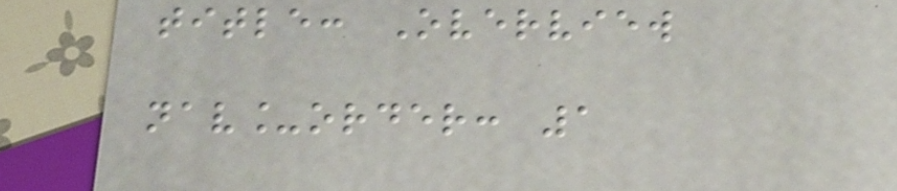title: Overview
nav_order: 1
